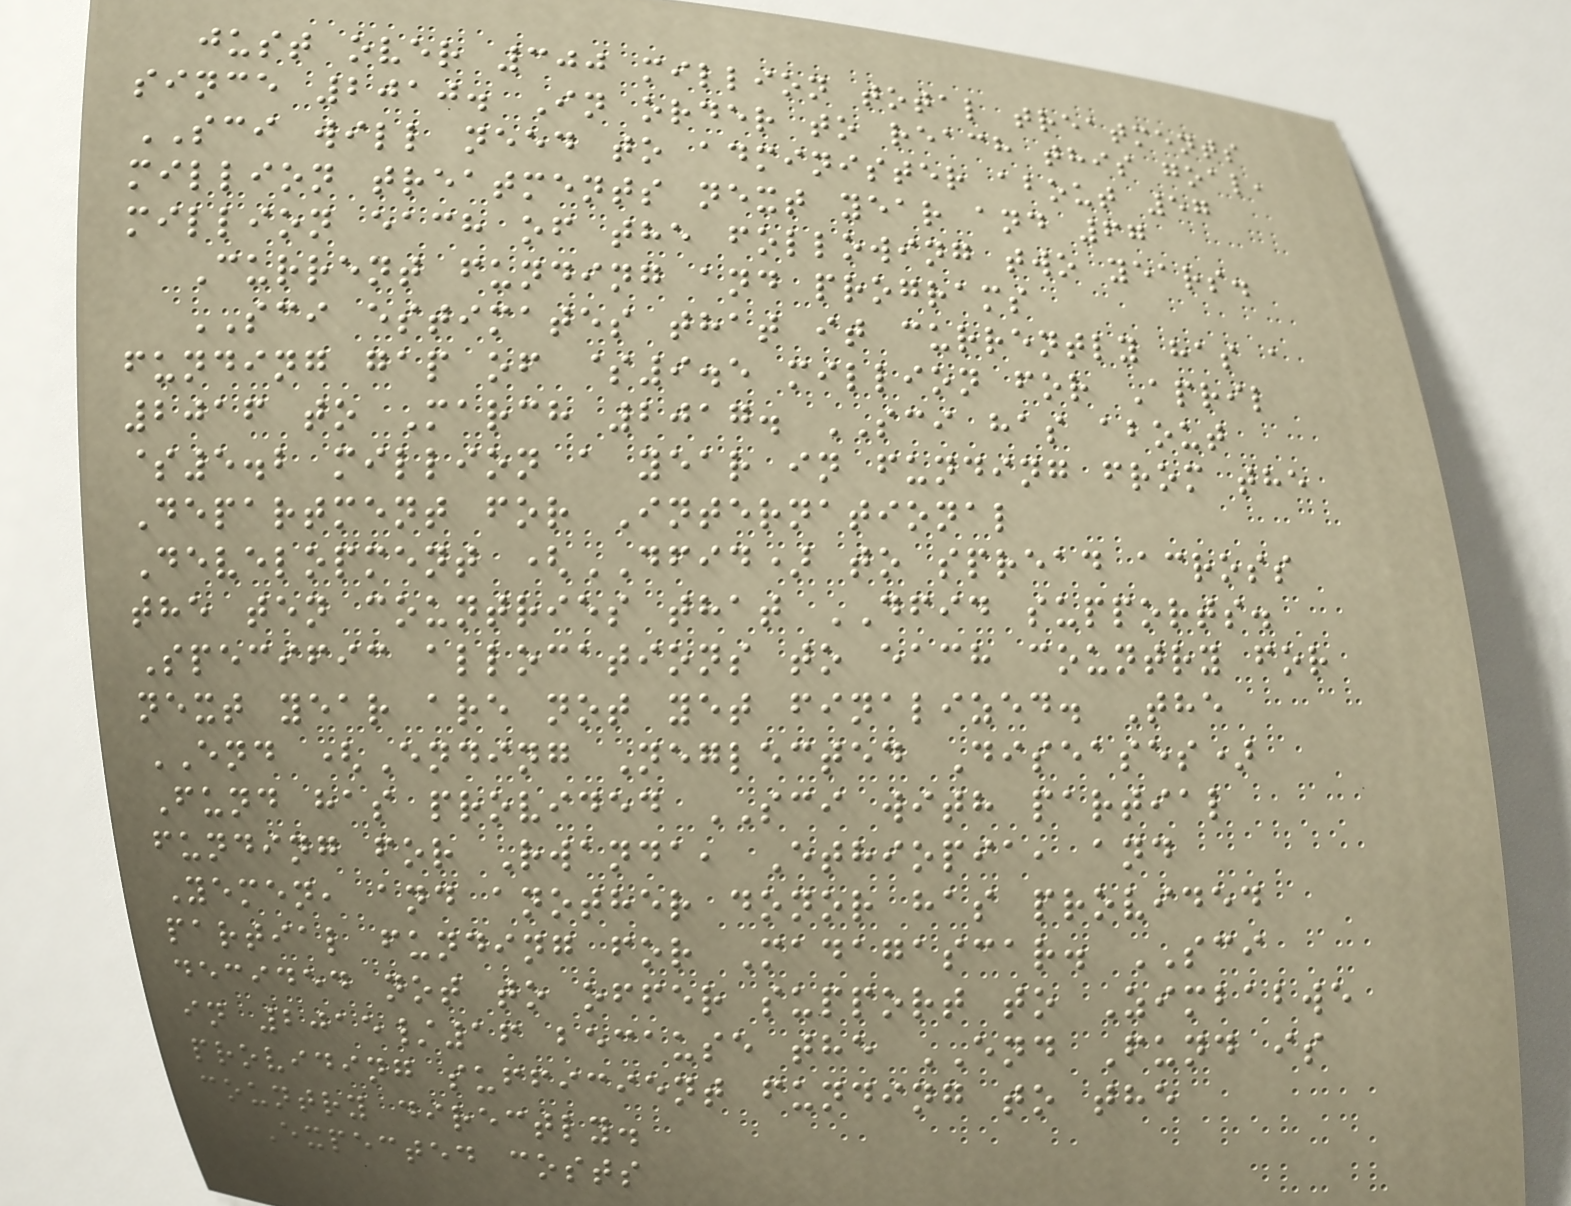just over 300 million total treatments
since 2010. In order to reach this goal,
SCI will need to administer about 57
million treatments next year and 67
million each of the following two years.
Current funding and programs
SCI estimates that it currently has a
funding gap of $9.5 million for April
2016 to March 2017. SCI has about
$5.2 million a year in funding from the
Department for International
Development (DFID) to spread across
the ten countries that DFID supports.
Specific allocations to each country for
next year are not yet finalized. The
END (Ending Neglected Diseases)
Fund has provided SCI with partial
funding for Rwanda, Ethiopia, and
Yemen, and another donor has provided
partial funding for Madagascar. SCI
decided not to offer support to Zimbabwe
in 2015/16 because the END Fund is
providing sufficient funding to the
country directly.
Expected costs
